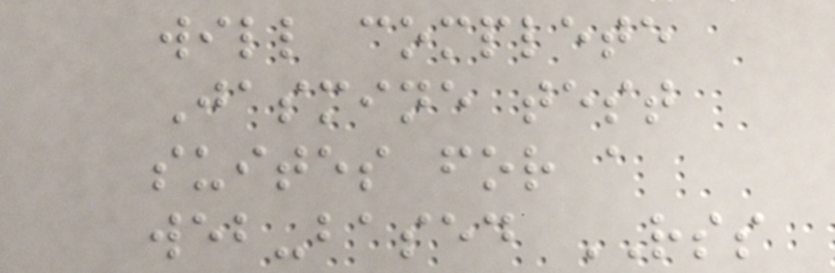will complete
Jasmine test
suites for a
web-based RSS
